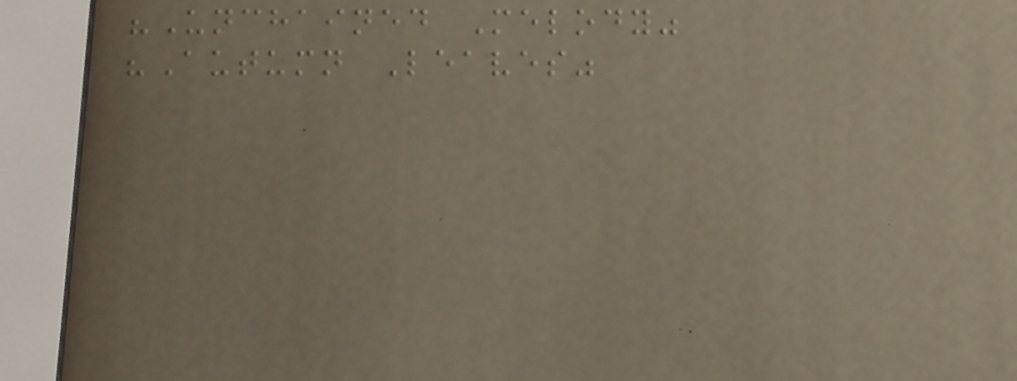"Unchained Melody"
"Autumn Leaves"
